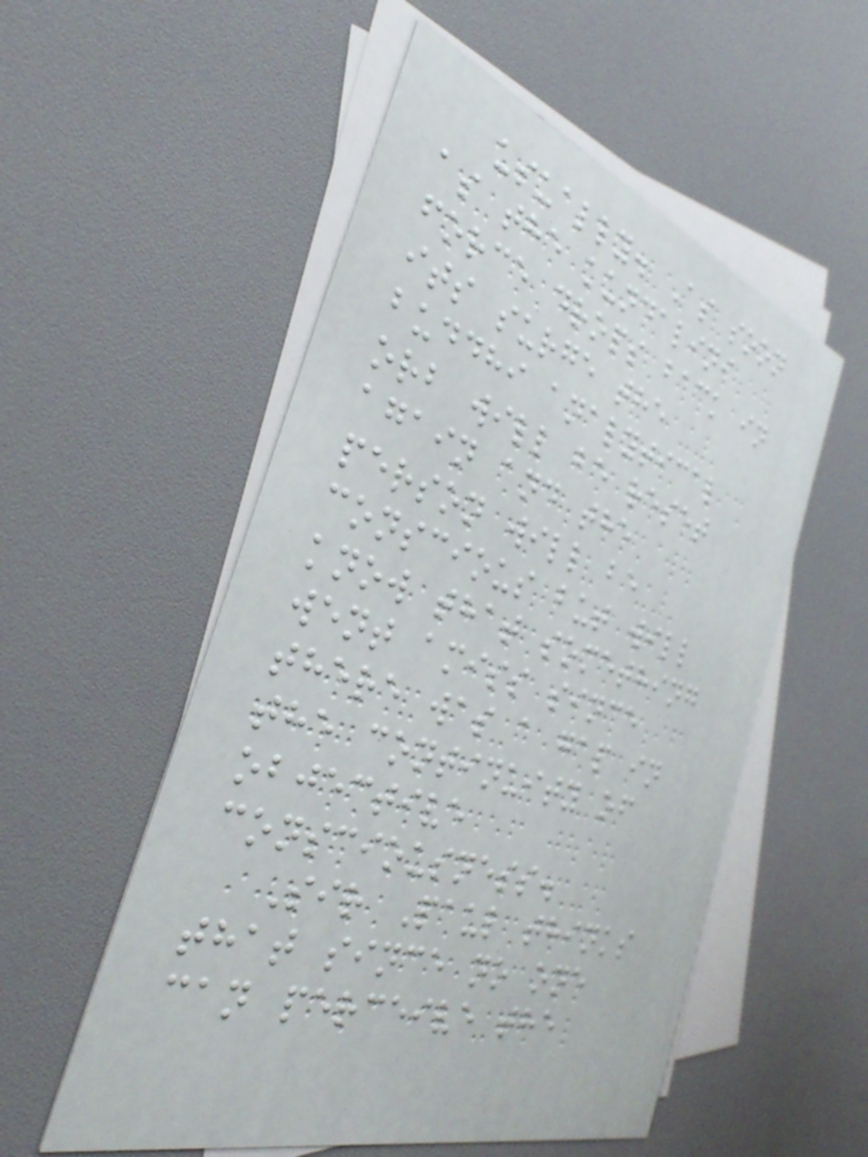usually. As soon
as the kundalini
force drops back in
its surge the
buddhi analytical
orb will be reset
again and the
person will be
conscious but will
know that something
went amiss since
there was a gap in
the continuity of
objective
consciousness.
Sir Paul thinks
that since no one
can perceive the
